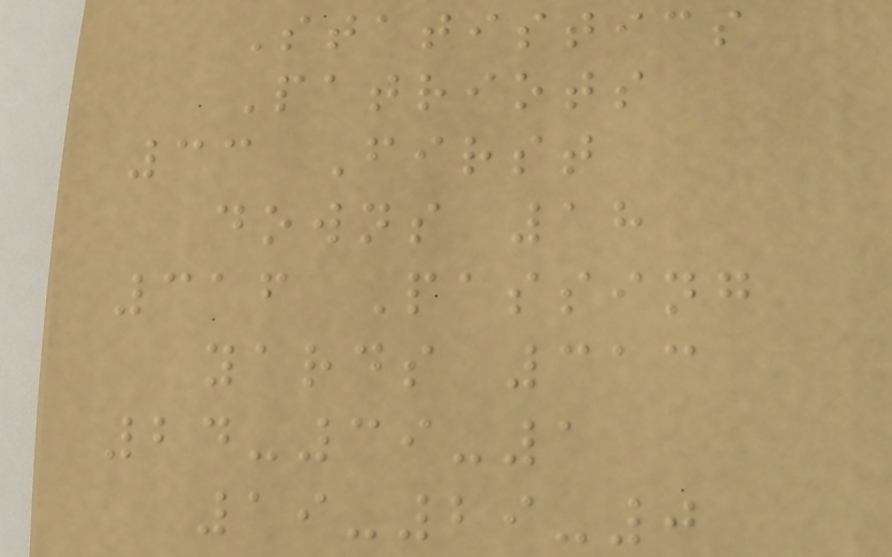Statistics
Patriots
33 First
downs 18
316 Passing
yards 313
24-39-1
19-29-0
